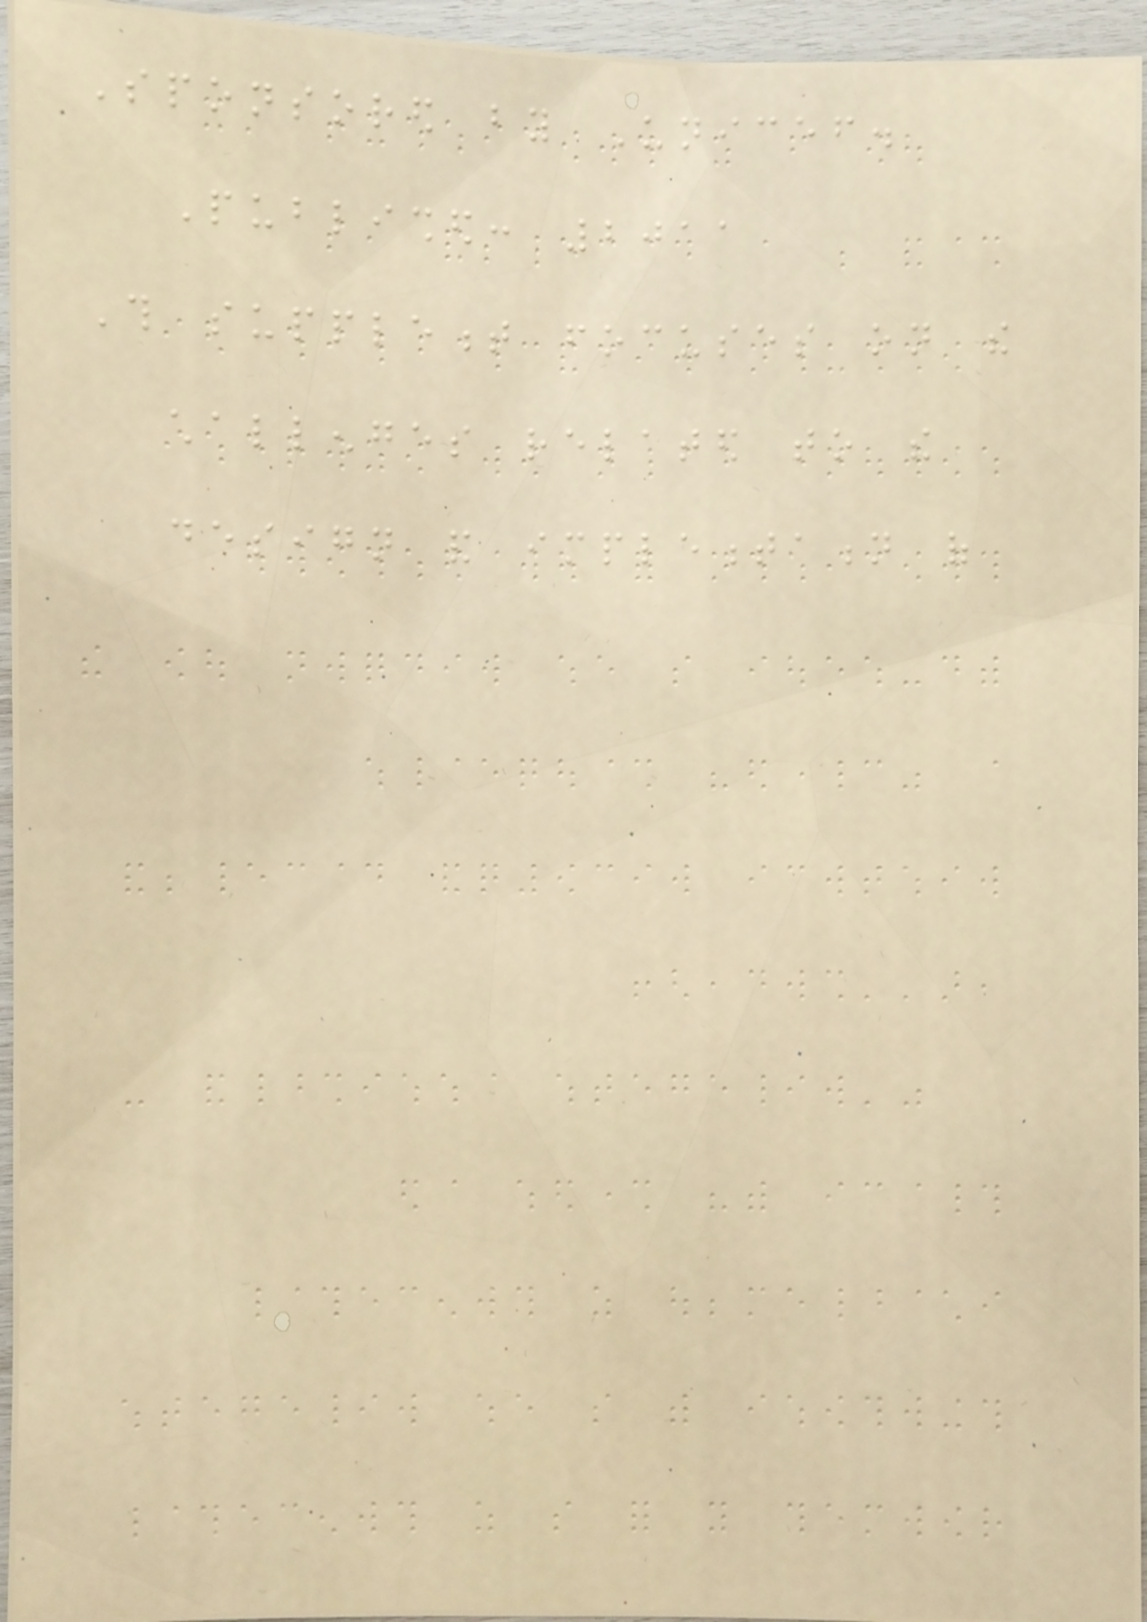Sponsored by Unicef.
Published: 2011
This supplement focuses on the
challenges related to the
design and implementation of
